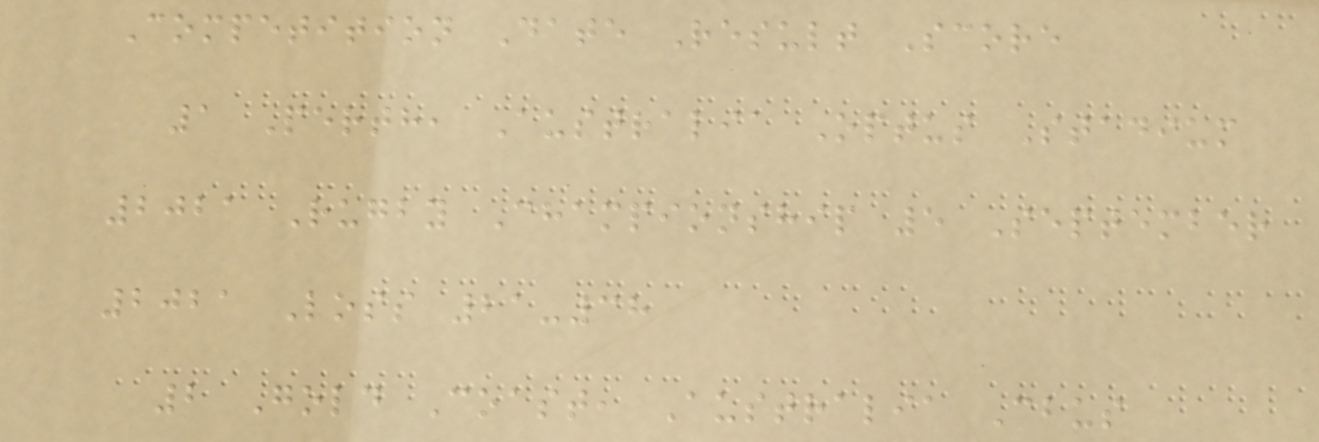Competition Date Result Score
1 Perth, Australia Optus Stadium
2021 Rugby Championship 5 September
2021 Loss 21-38
2 Gold Coast, Australia Cbus
